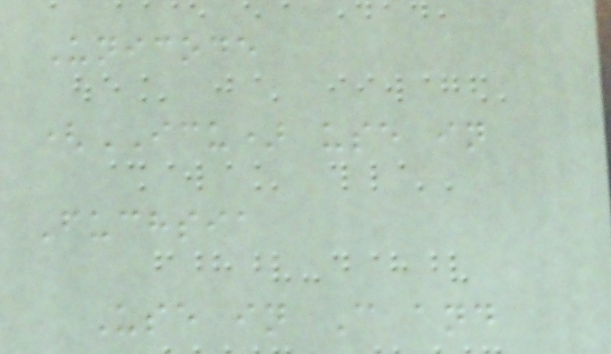Unicode
(ICU) use in
Fuchsia
Use in C and
